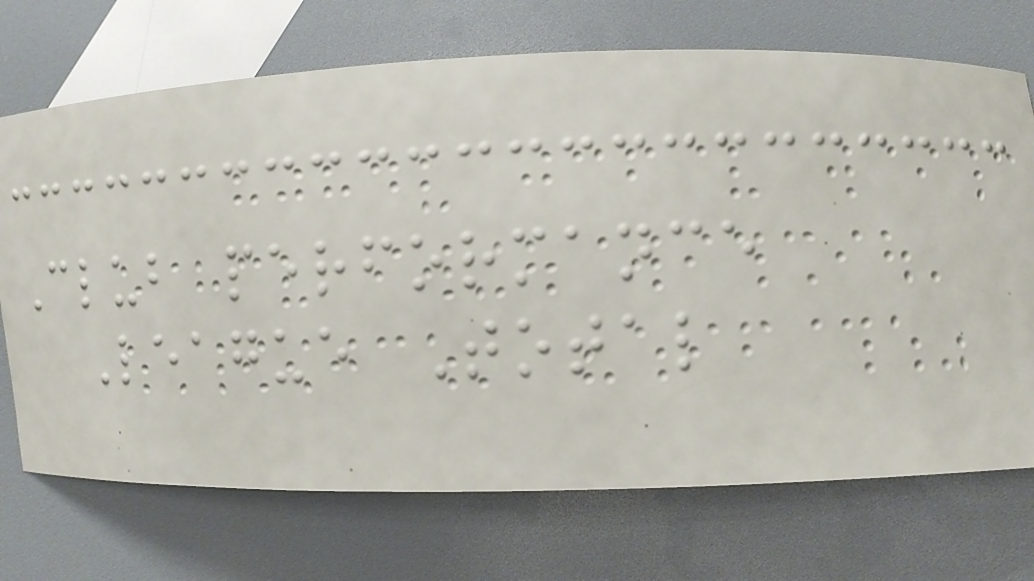Club performance
League Total
